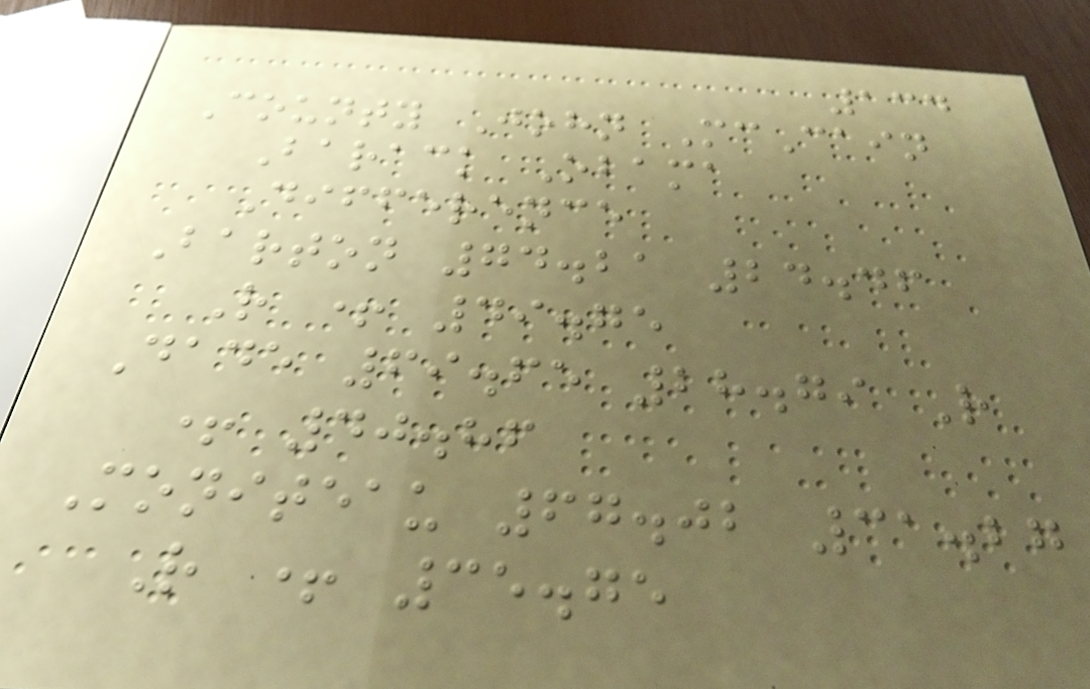134
County John McCain
Barack Obama
Difference
Barton 74.21 24.46
R + 49.75
Dade 69.65 28.79 R
+ 40.86
Moniteau 67.02 31.27
R + 35.75
